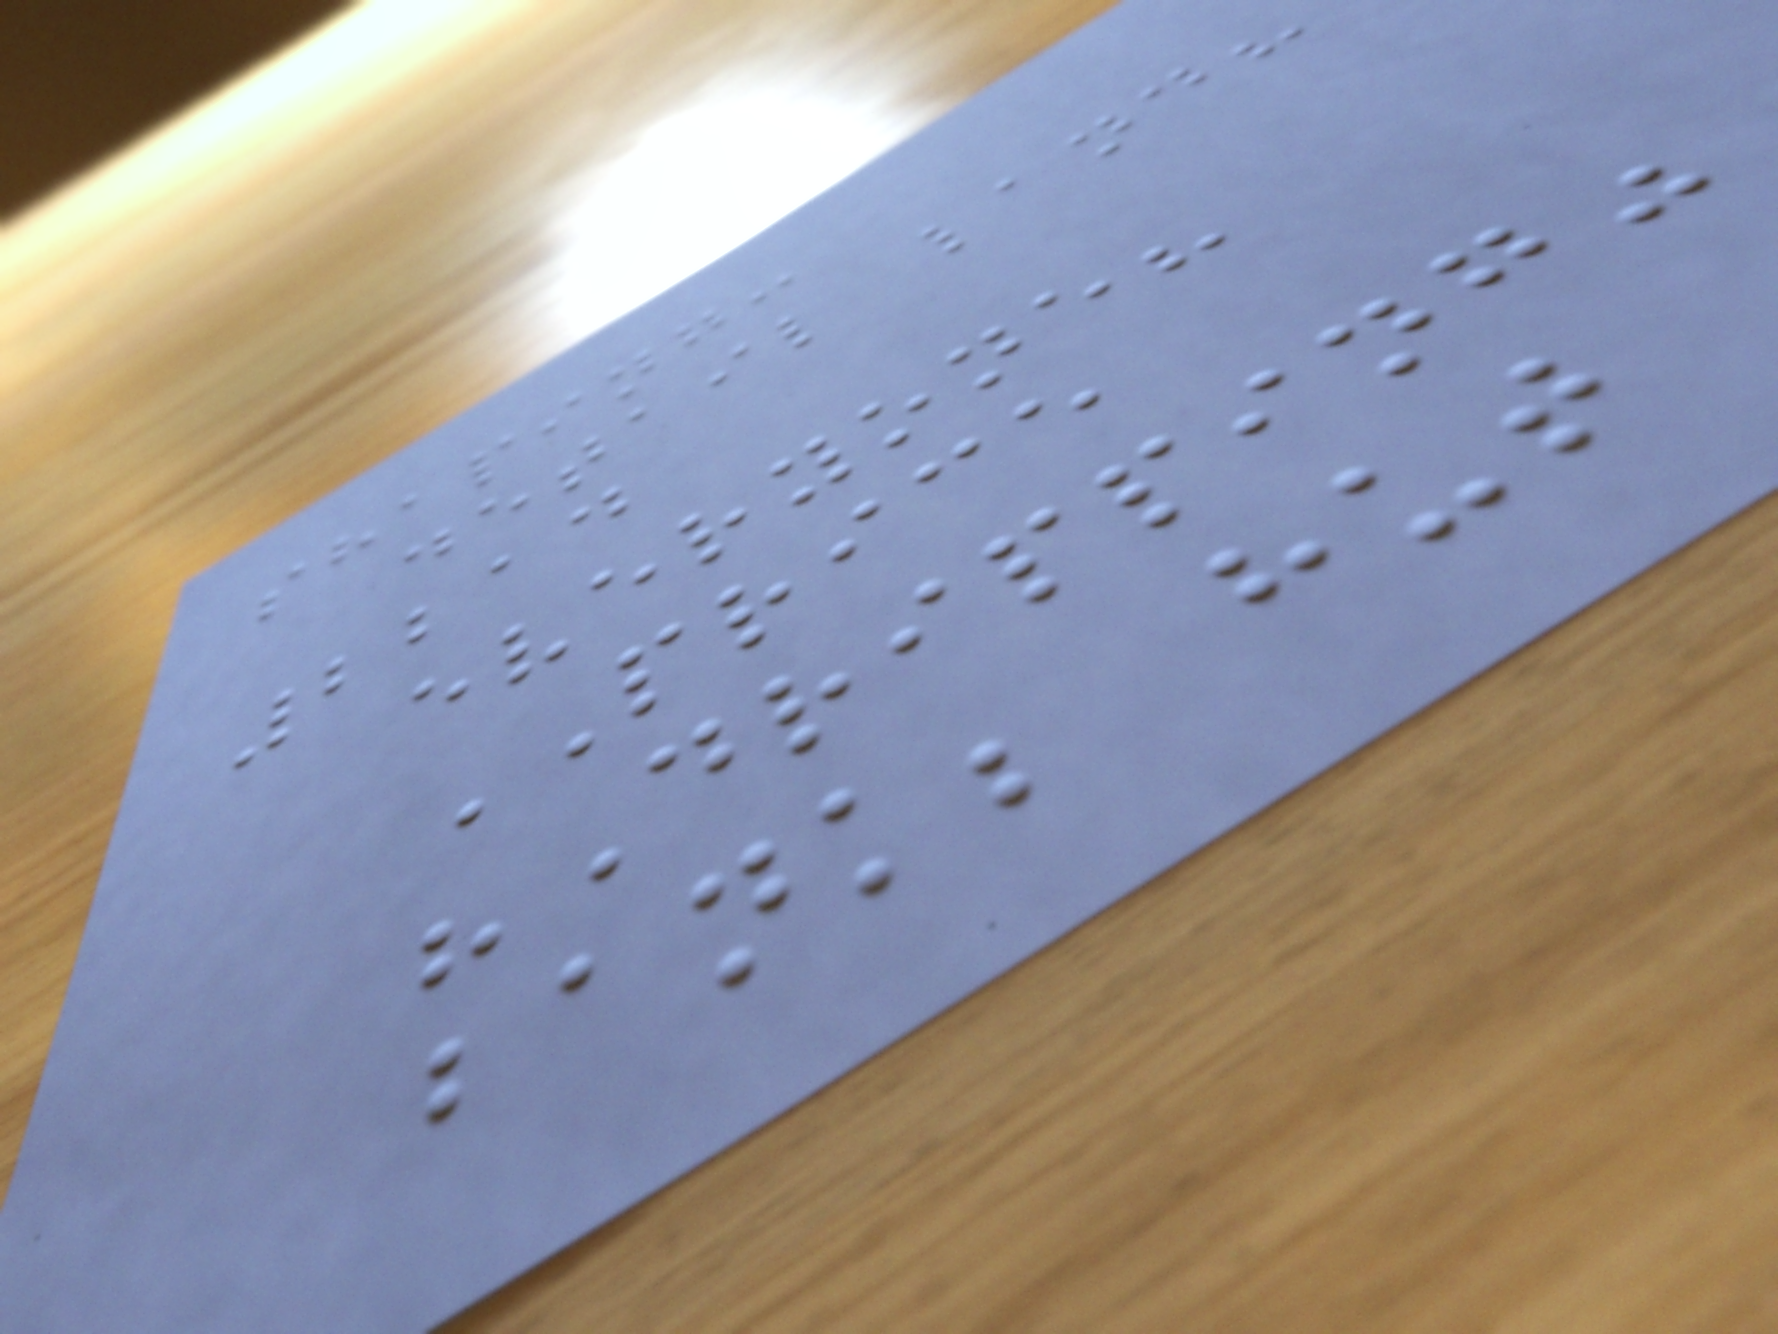shaping:
detail land?
2214
everyone?
PRICE
"Dripping"
bank; hut
